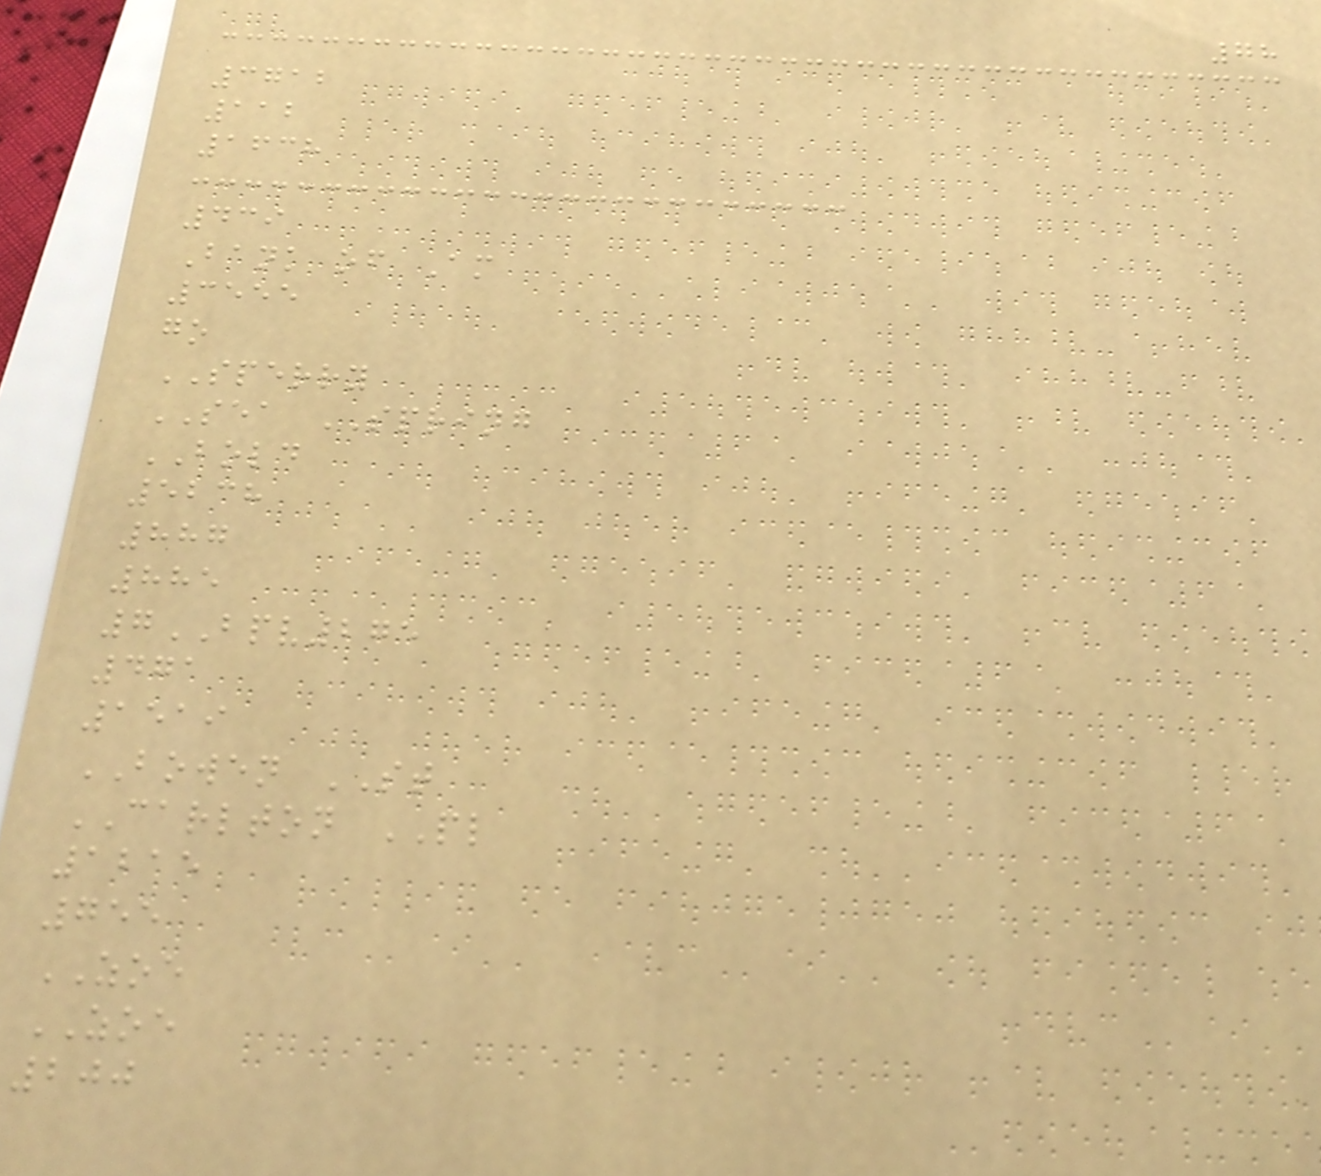78
3712
112
1638
439
Bank of Am
3555
go
SPERRY
SEA SPRING
BOLD
5238
887
885
7BPV275
471
1519
BOWEN ST
CARLTON PL
1215
755
ZOE
ZOE
200
